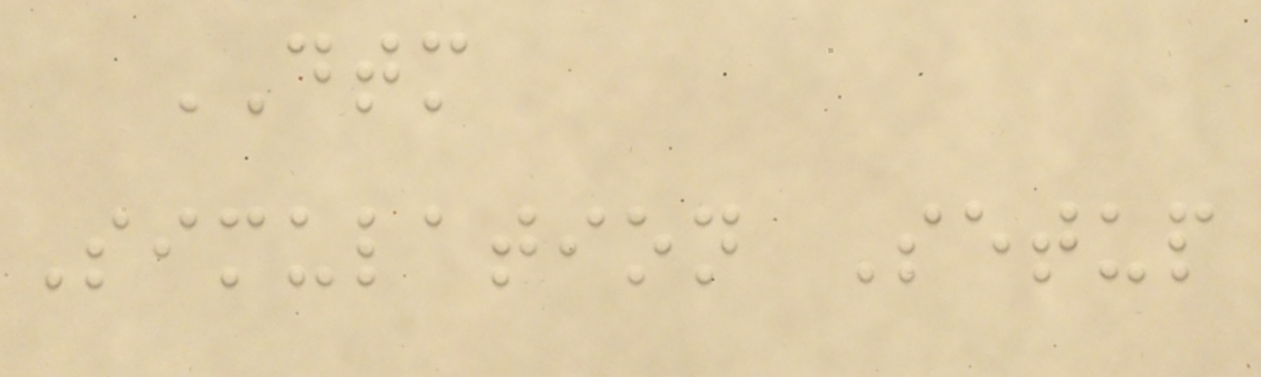DTM
Simulation Setup
